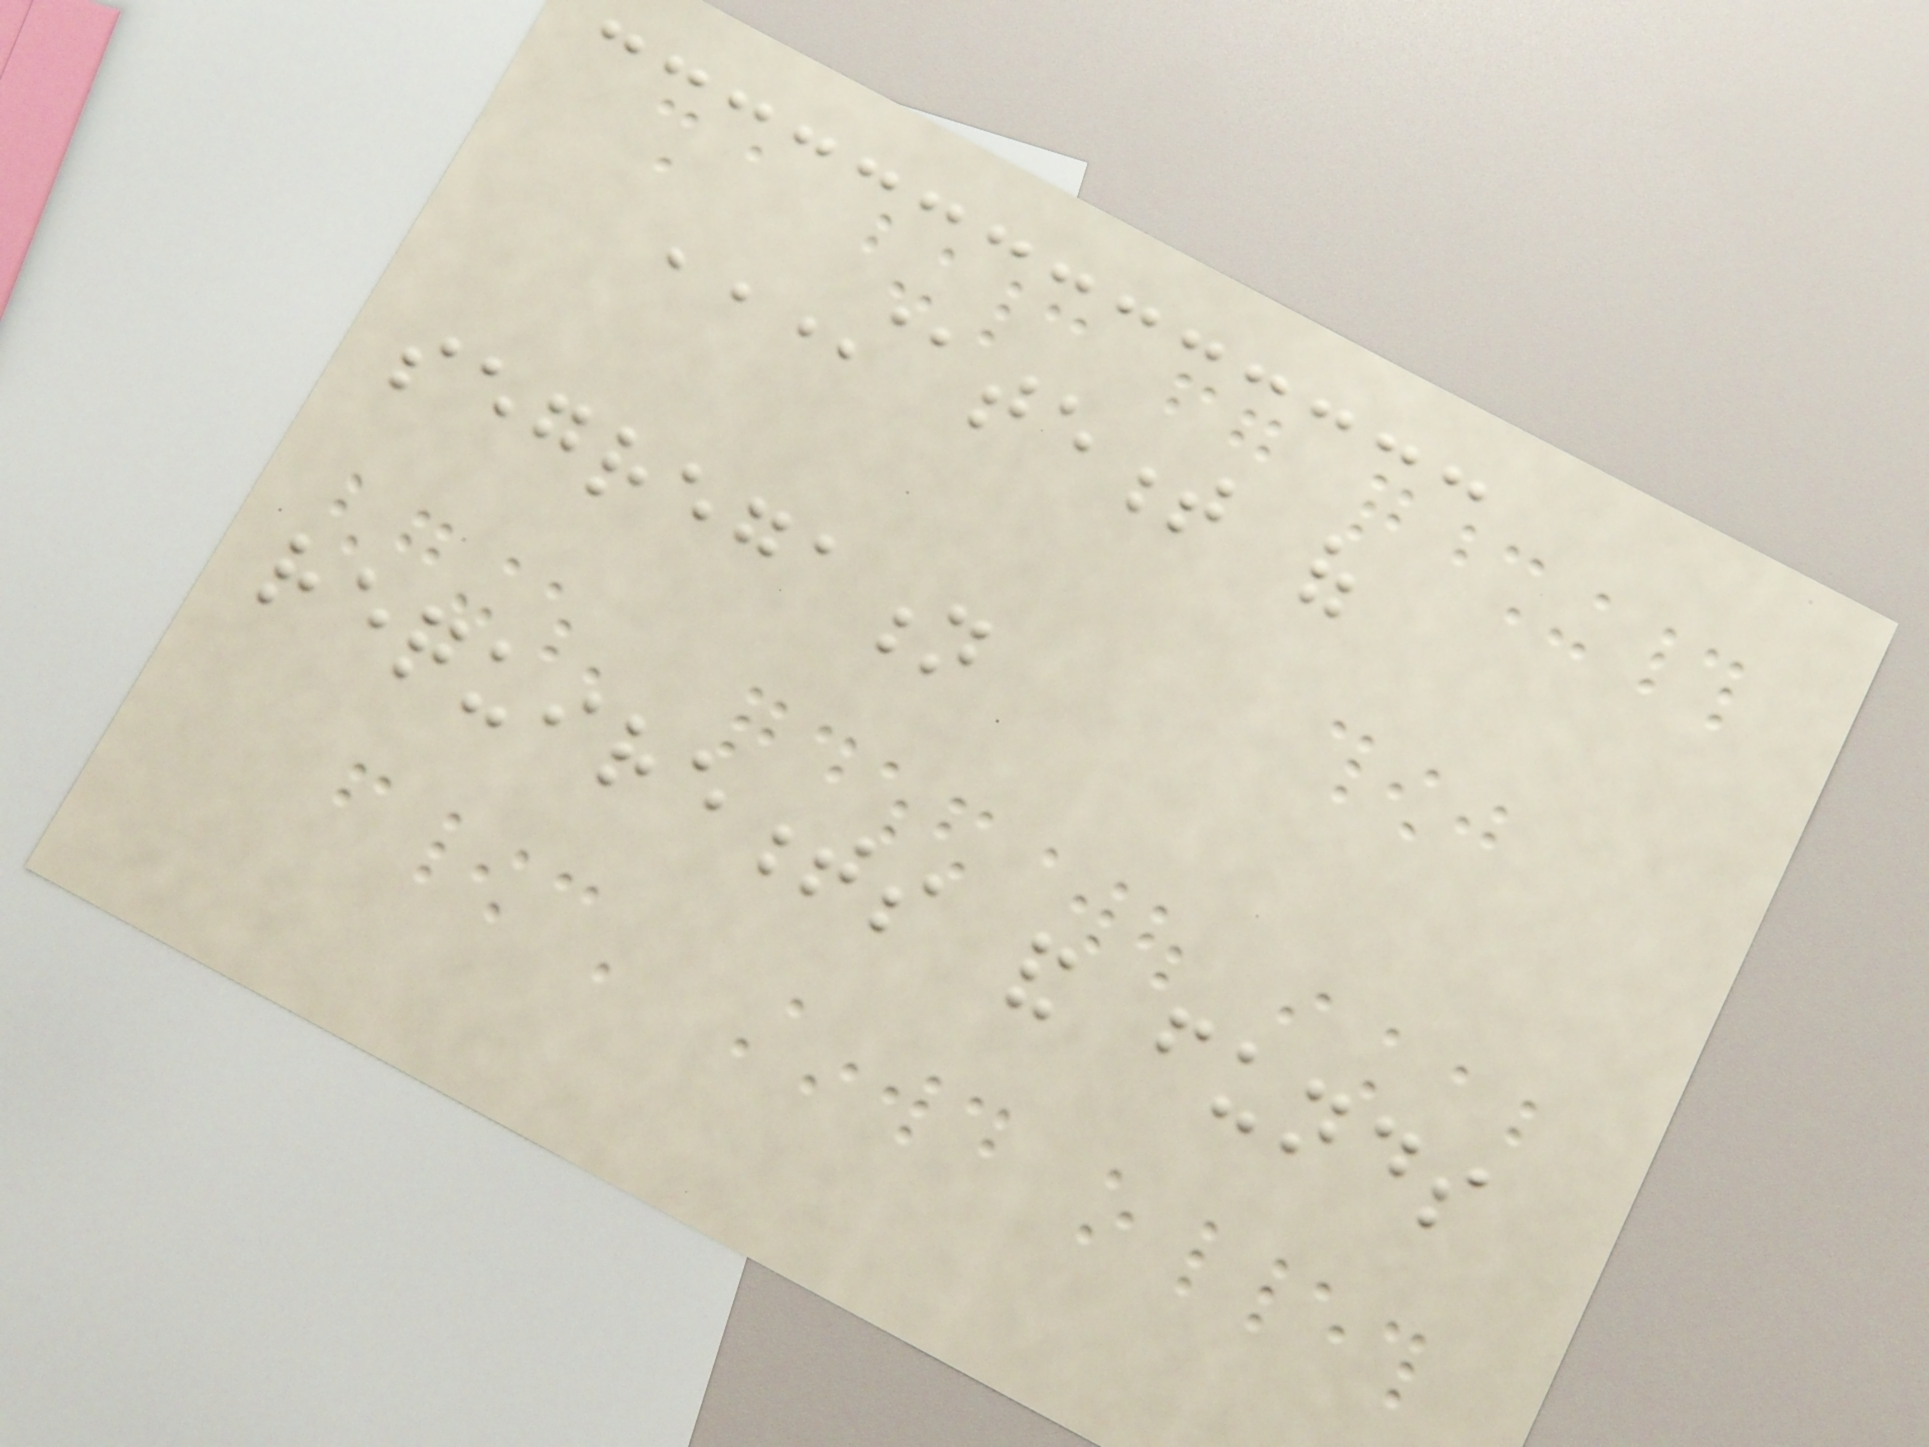STATEMENT OF
SEGREGATION
REQUIREMENTS AND FUNDS
